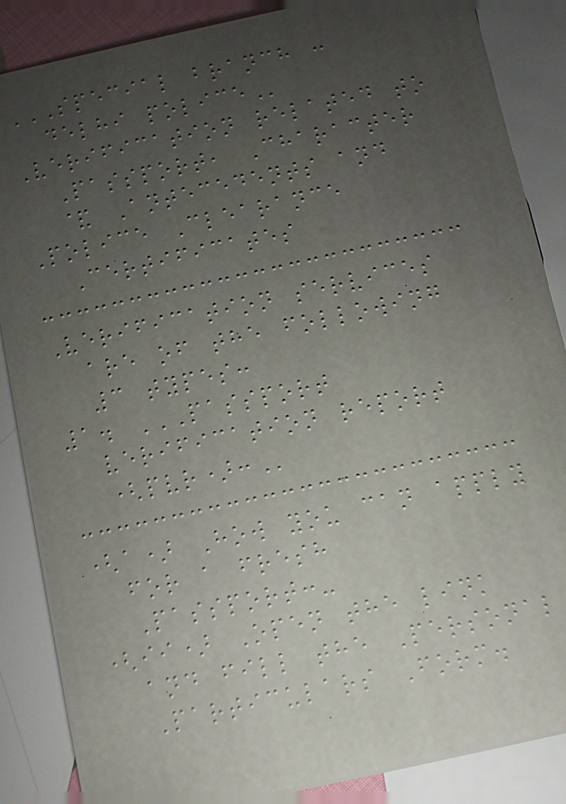SPECIAL BRANCH :
DELHI POLICE
Verification related to
Passport, Character
& Antecedents and
Police Clearance
Certificates
Verification services
are of the following
3 types:
1. PASSPORT
VERIFICATION REPORT
(PVR):
(a) How you can apply
for a fresh
Passport:-
(ii) Open the link
and fill the Personal
Particulars Form.
